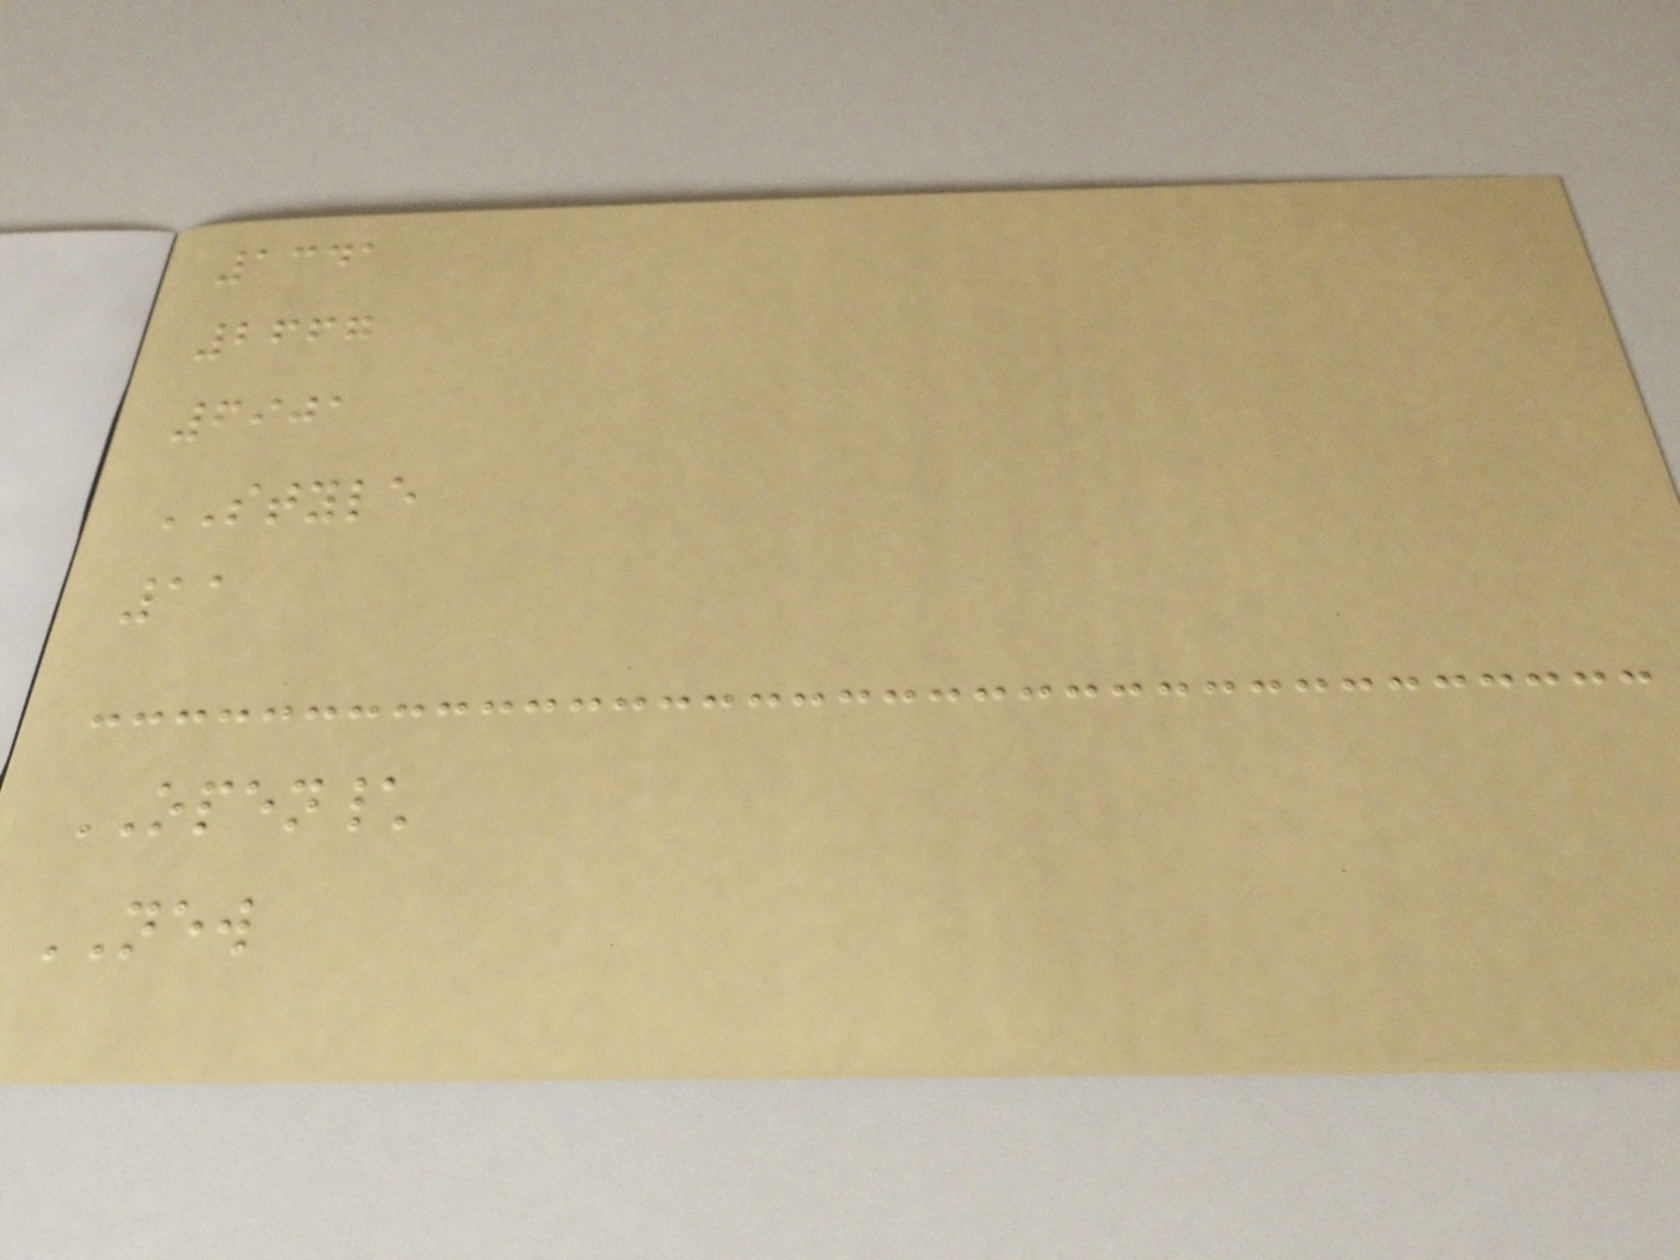1341
2667
6901
STYLE
11
OPEN\
NEW
